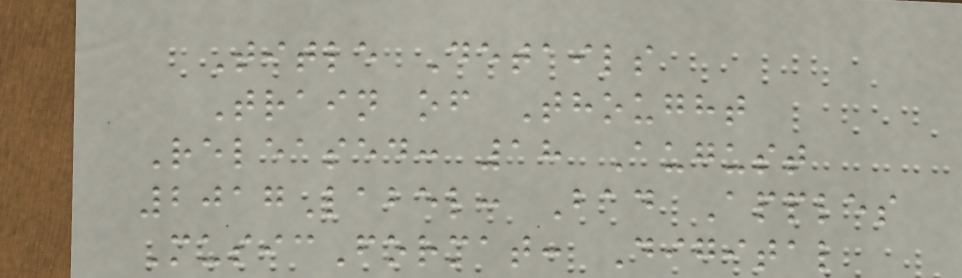Title Details
Train of Thought
Released: 18 August
2017Label: Bad Apples
MusicFormat: Digital
